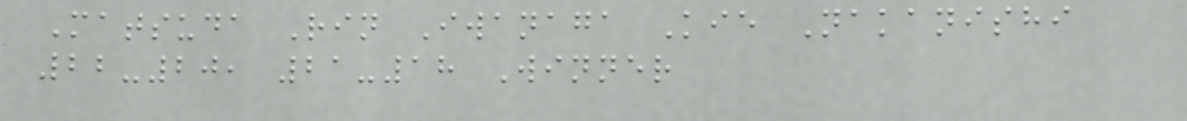Matsuda Rin Iwanaga Kie Nakanishi
22-20, 21-18 Winner
